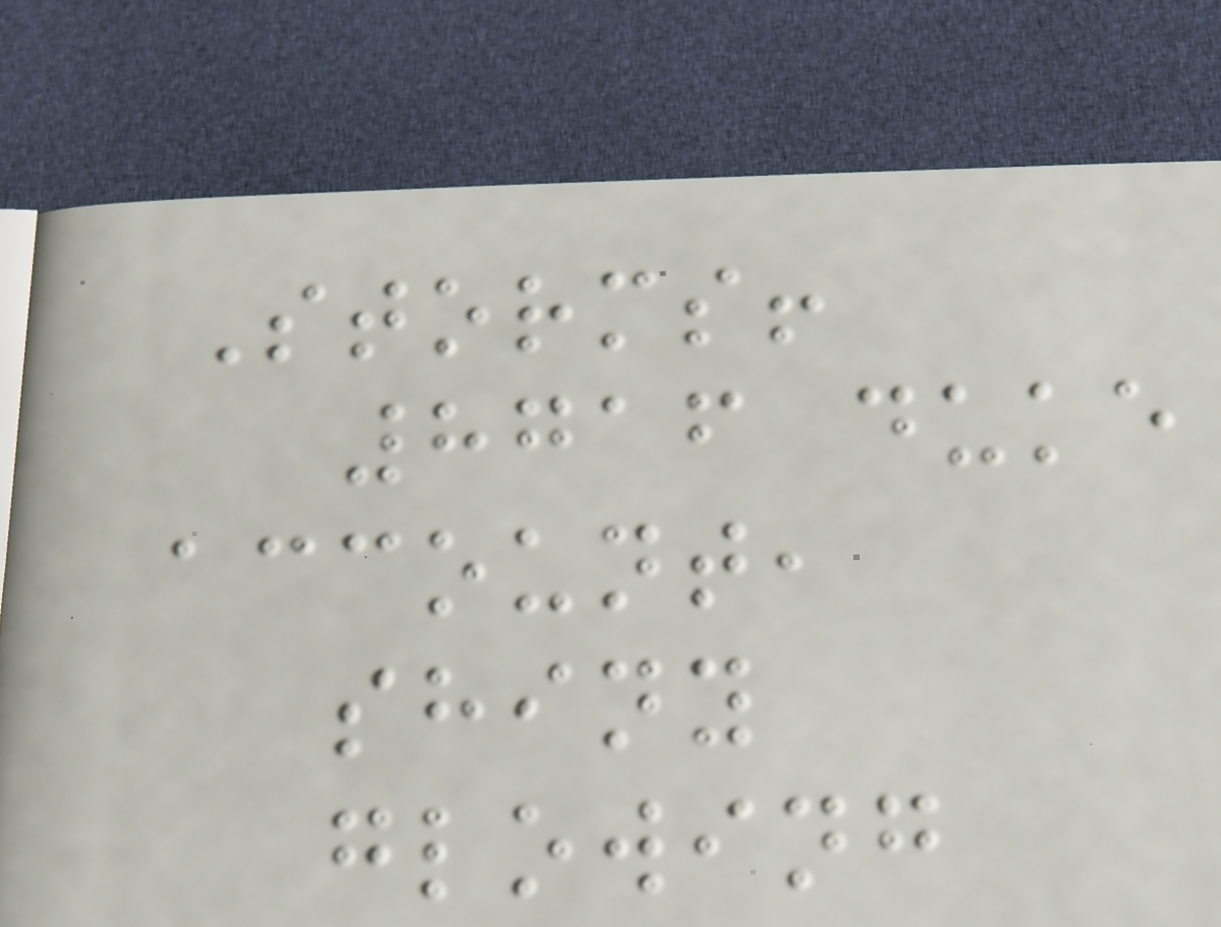Storms!
8716 duke
account,
shiny
glowing
